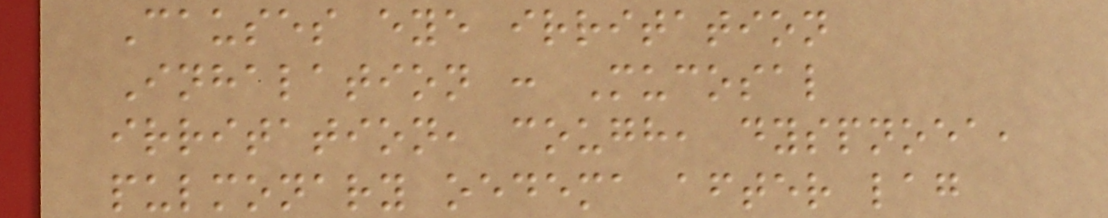Causes eye irritation
Inhalation : Mucosal
irritation, cough, dyspnoea,
pulmonary oedema after lag
